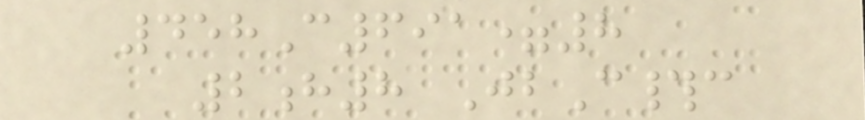458C691=8
2h8 JbC#c
